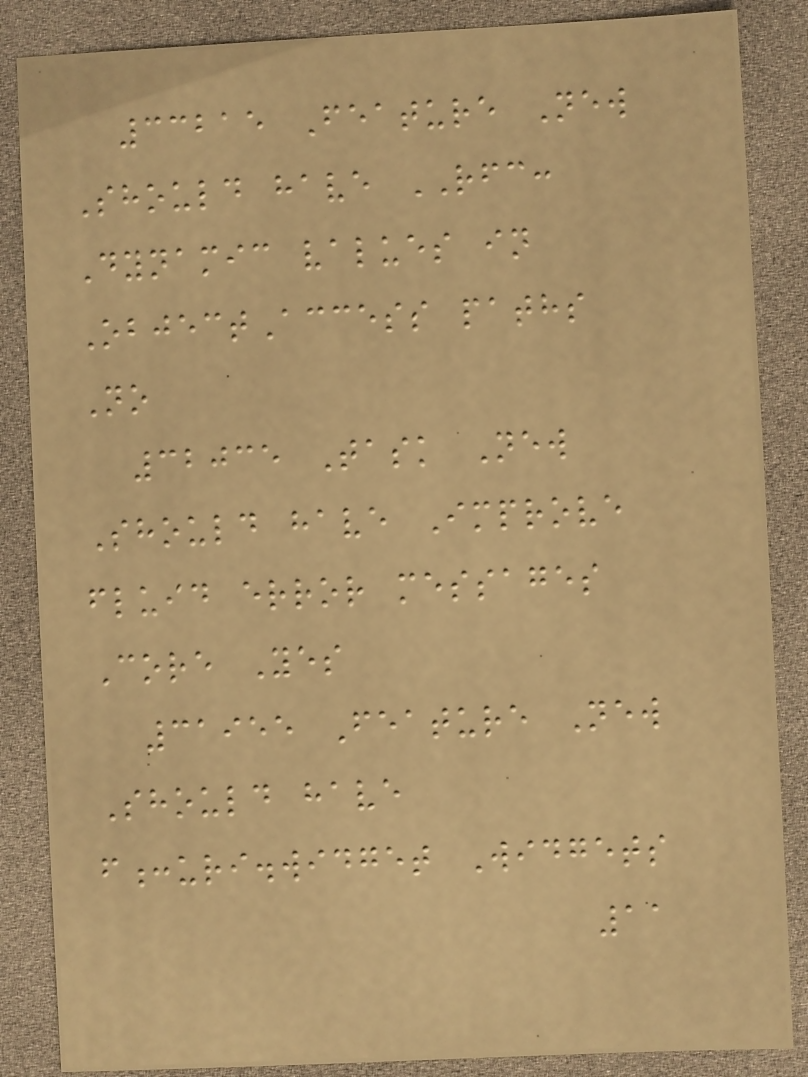33215 Feature New
Should have RFC:
Dynamic values in
ObjectAccess paths
No
32035 Task New
Should have Improve
fluid error messages
Core Yes
31955 Feature New
Should have
f:uri.widget Widgets
11
